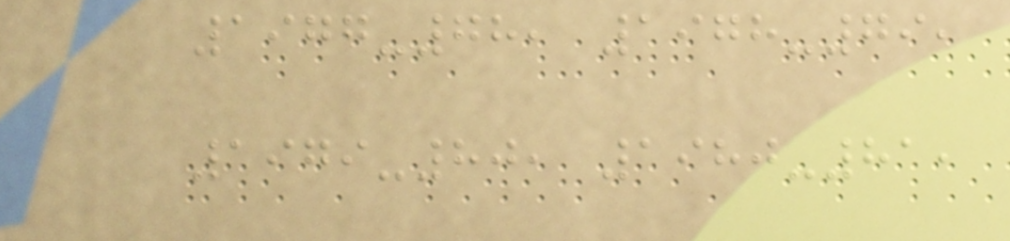1977-78, 1978-79,
1979-80, 1980-81,
